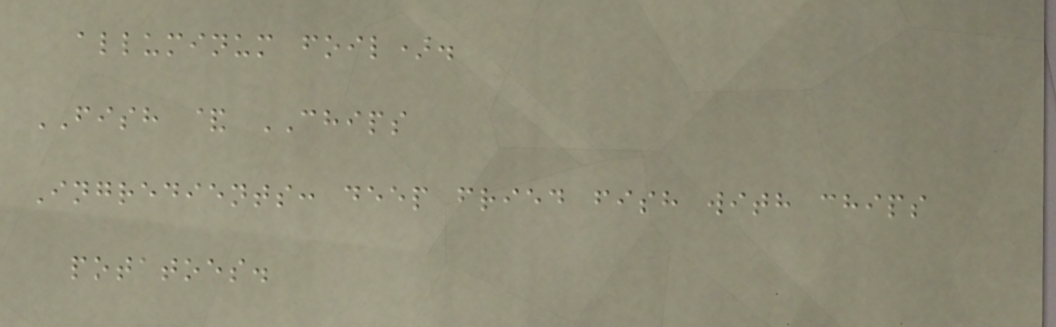alluminum foil).
FISH & CHIPS
Ingredients: deep fried fish with chips
potatoes.
